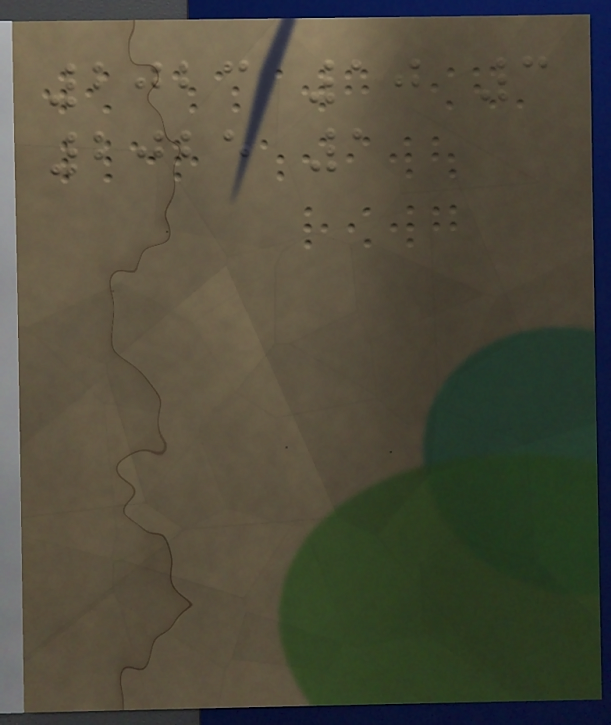2023 10 3
2025 1
